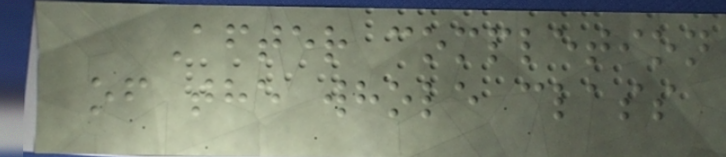After completion
of the whole class
